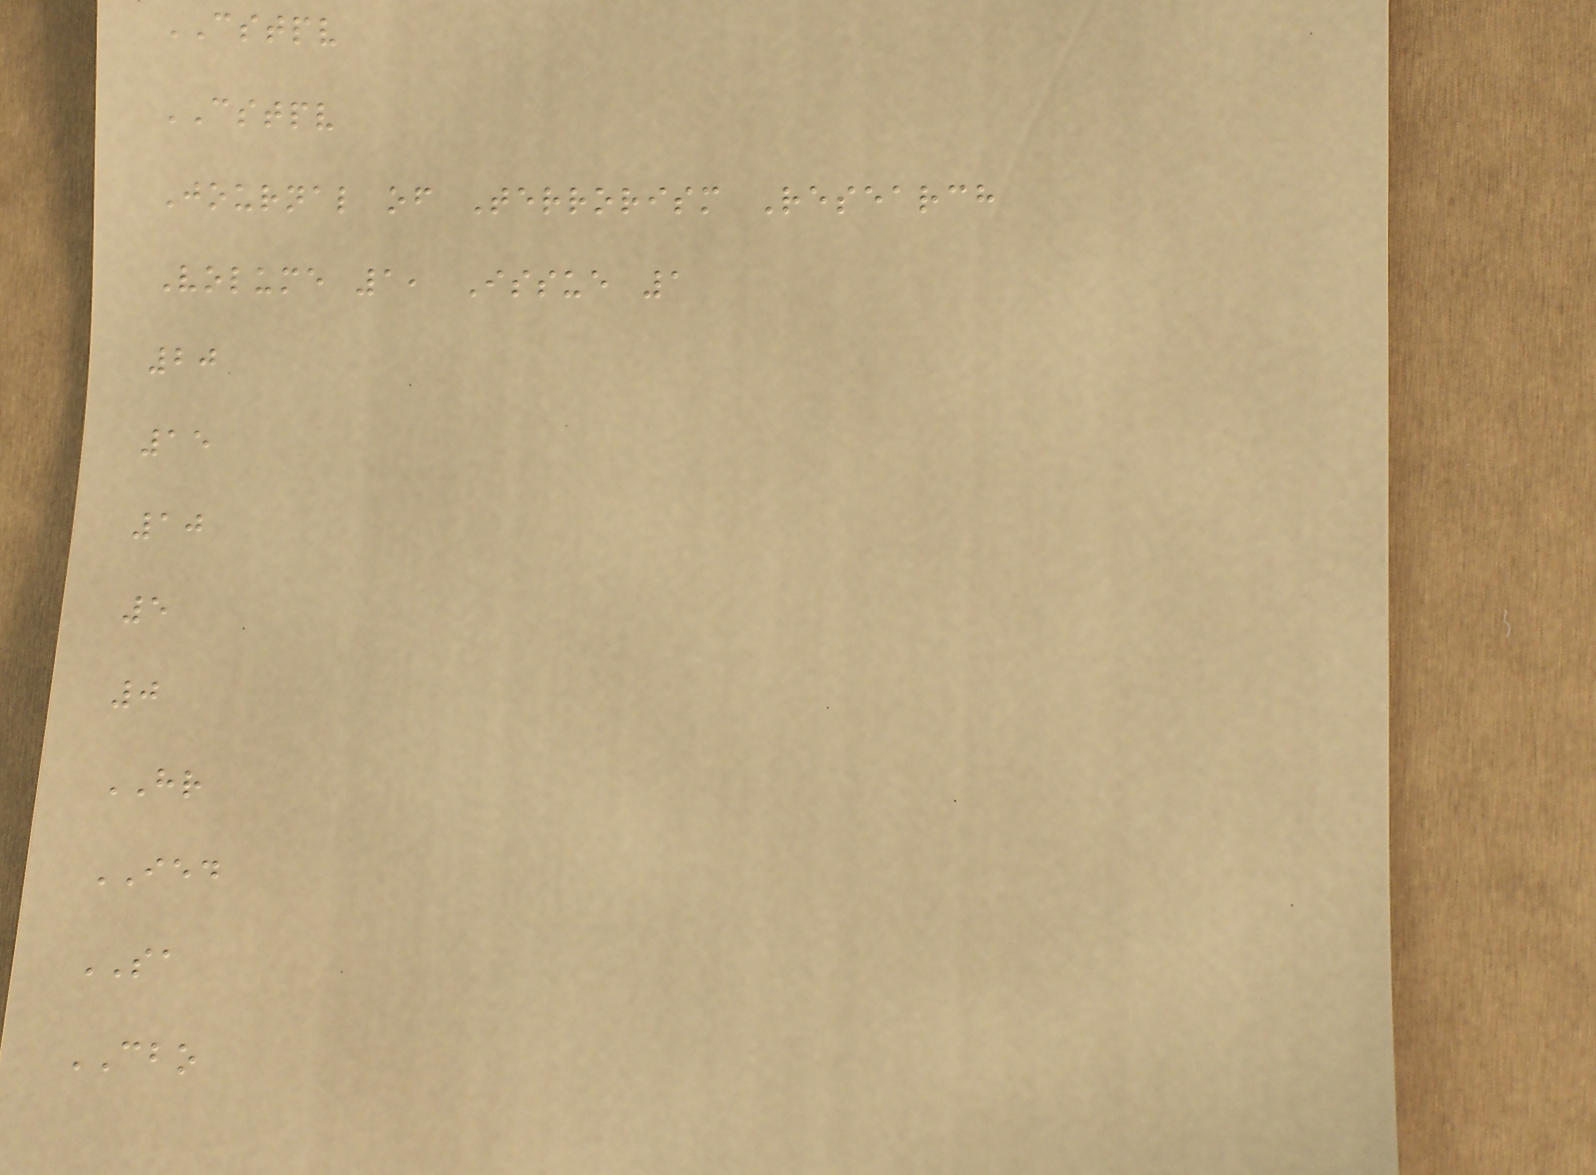CSTPV
CSTPV
Journal of Terrorism Research
Volume 1, Issue 1
20
15
10
5
0
HR
IED
SA
CBO
